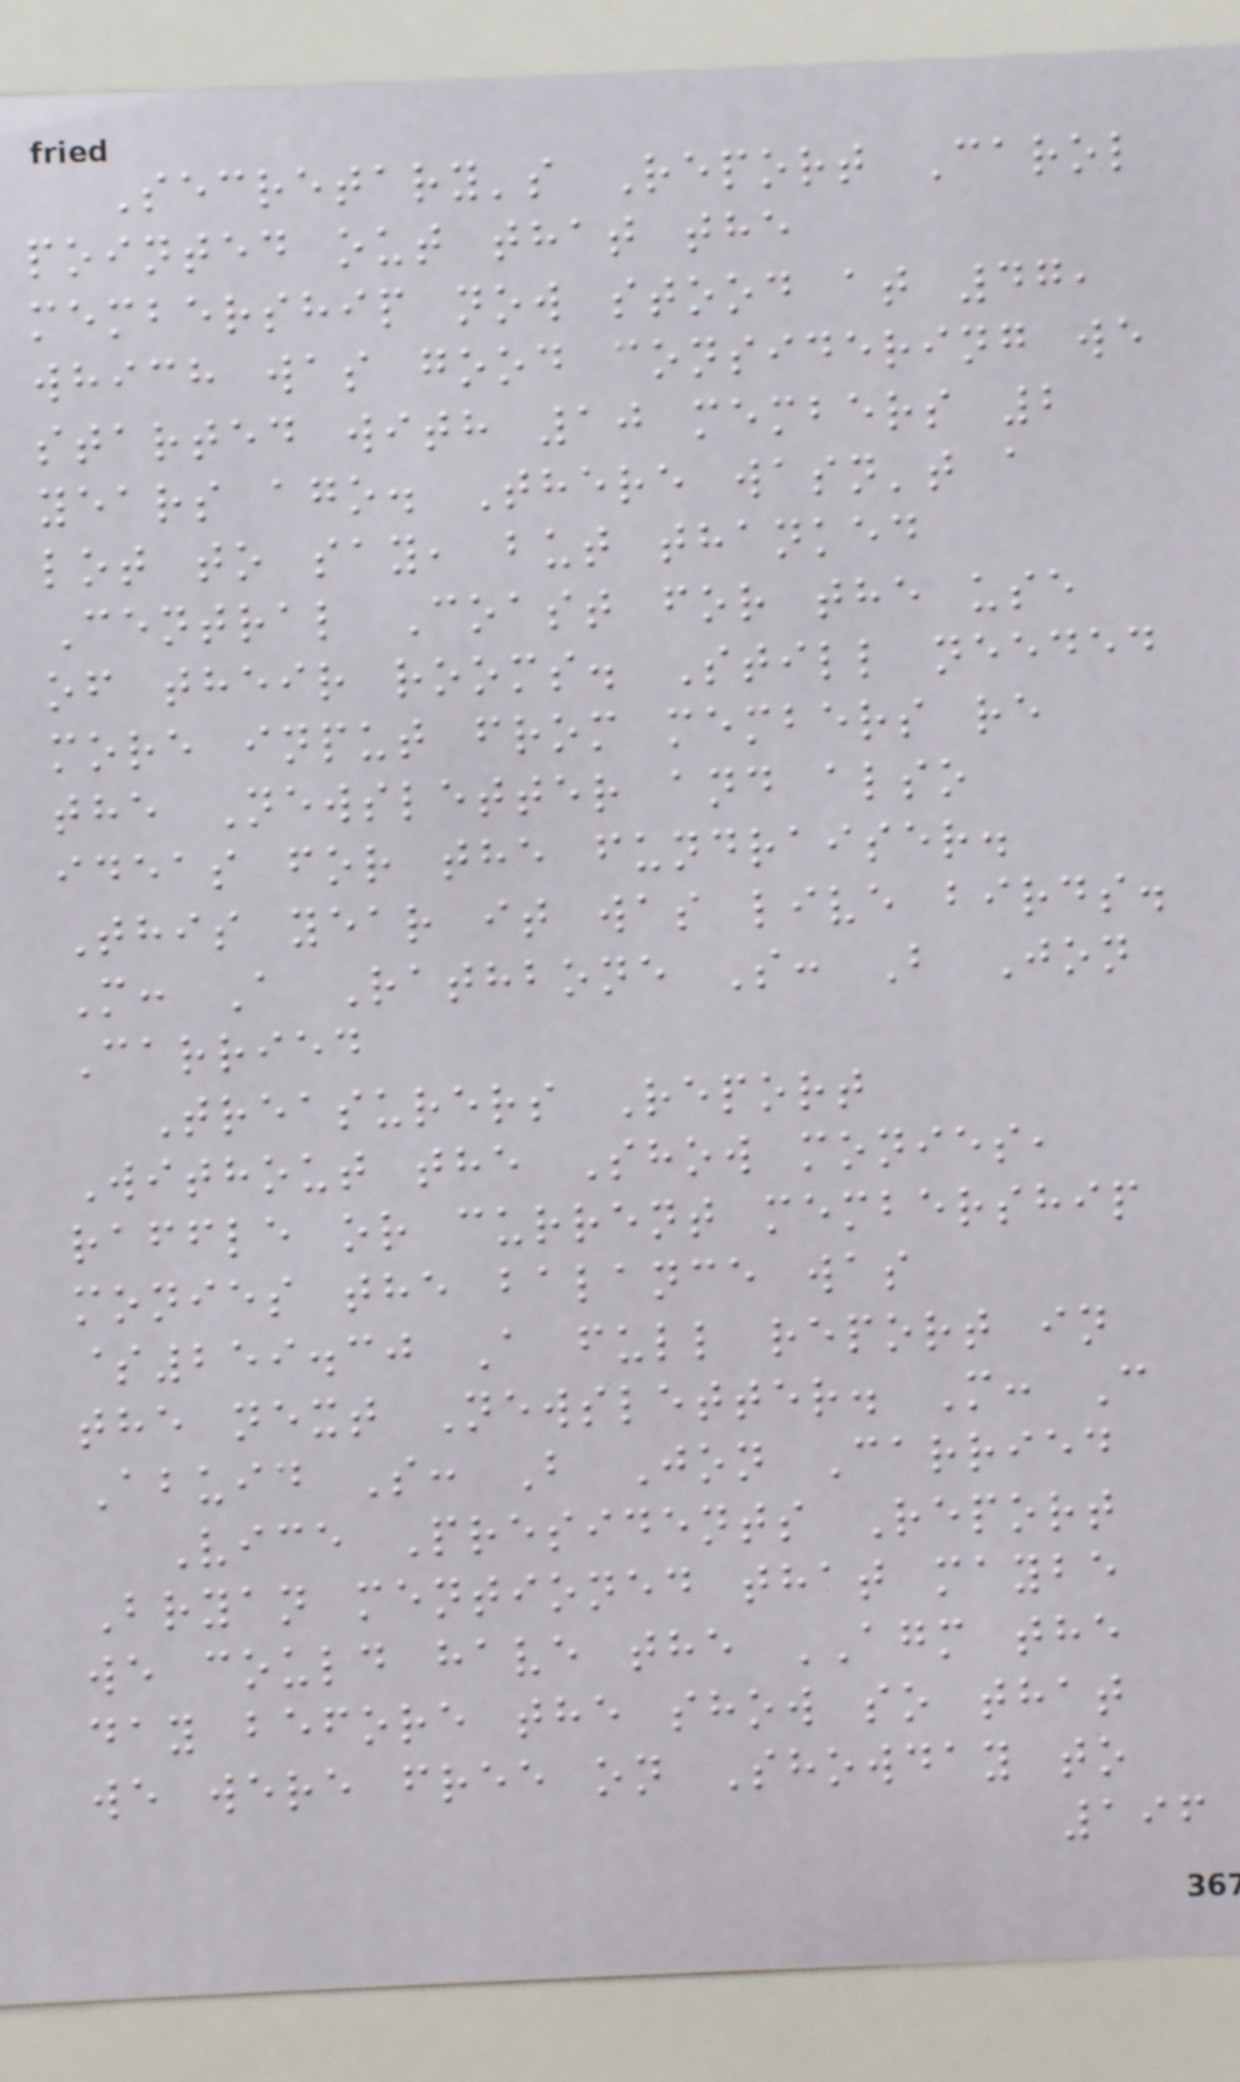Secretary's Report Carol
pointed out that the
membership now stood at 47,
which was good considering we
started with 10 members 2
years ago. There wasn't a
lot to say, but thanked
Central Coast for the use
of their rooms. Still needed
more input from members re
the Newsletter and also
ideas for the fundraiser.
This year it was live birds.
M: A Rathbone S: B Jon
Carried
Treasurers Report
Without the Show monies,
raffle or current membership
monies the balance was
$259.30 A full report in
the next Newsletter. M: C
Abuid S: B Jon Carried
Vice Presidents Report
Bryan mentioned that maybe
we could have the AGM the
day before the show so that
we were free on Showday to
196
